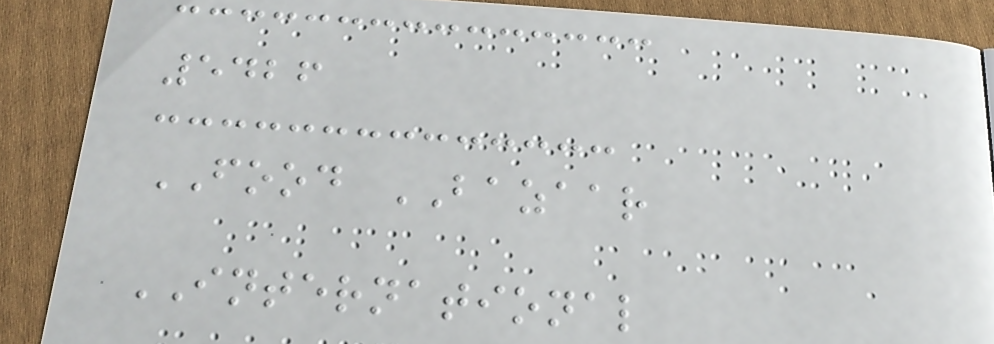5426
FOOD BAZAAR
INTERNATIONAL
